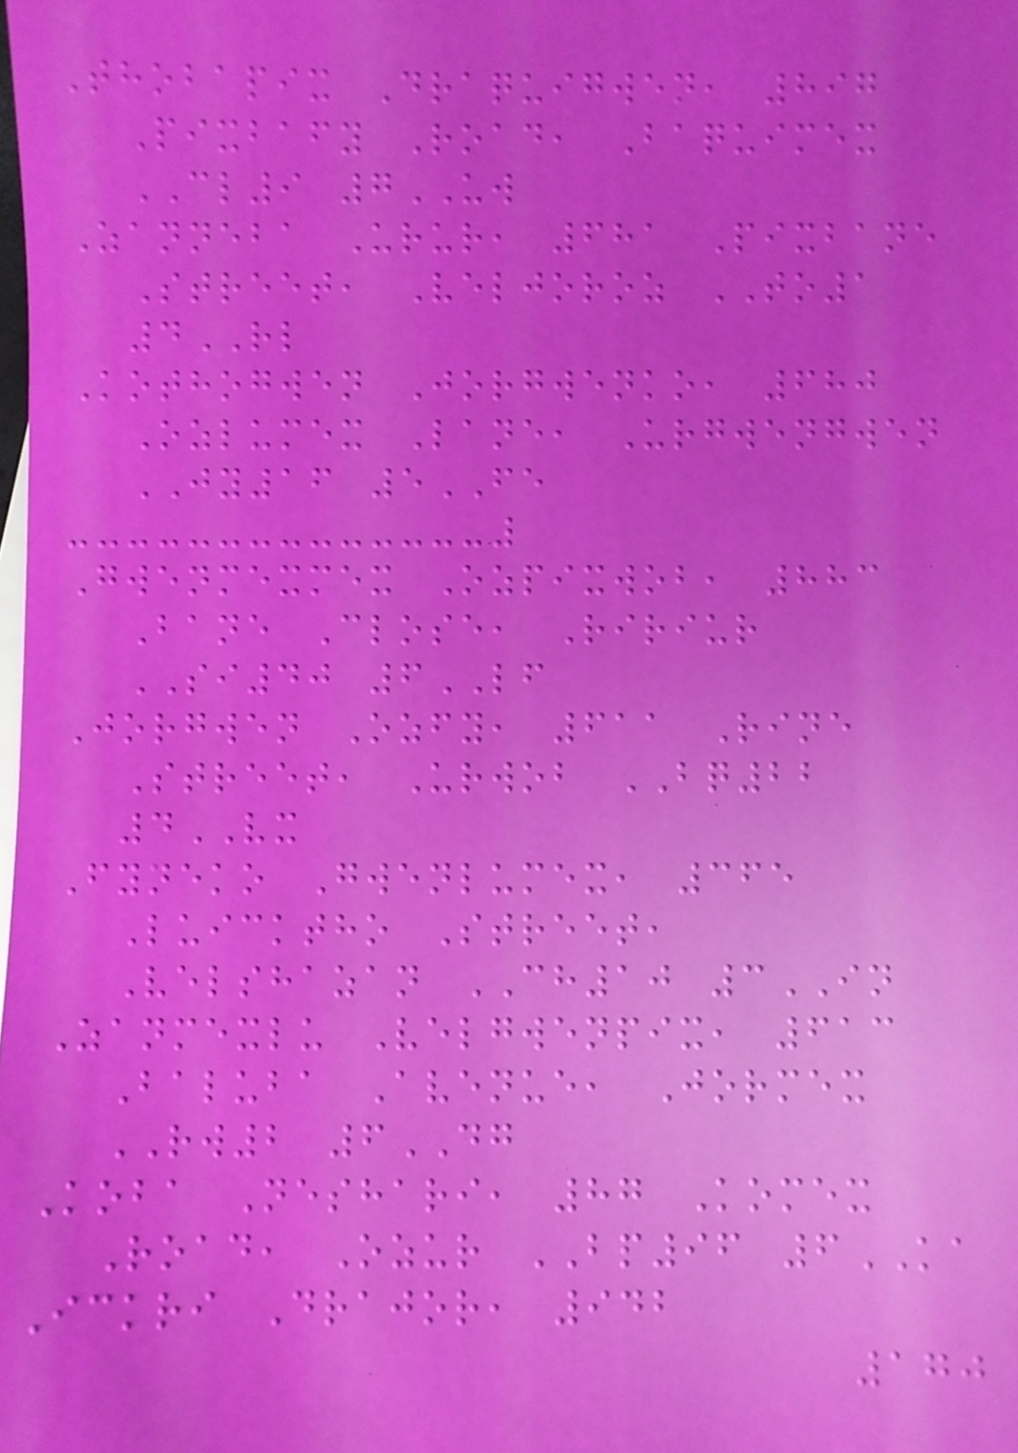Thobapix Draquigwen, 897
Pixbafy Road, Baquimex
CL9 7UW
Zanneba Urur, 681 Pixbane
Street, Veljoroz TO1
4RL
Kothogwen Jorgwenko, 680
Ozlumex Lane, Urgwengwen
JY16 5FE
Gwenmexmex Ozpixwob, 883
Bane Close, Ririur
SI40 6LF
Jorgwen Ozfy, 611 Rine
Street, Urwob BQ22
4VX
Fyneko Gwenlumex, 365
Luicktho Street,
Velshazan CH10 3IN
Zanmexlu Velgwenpix, 613
Baluba Avenue, Jormex
RW2 6DG
Koba Neshari, 87 Komex
Road, Ozur BP96 6KA
Ickri Drajor, 942
170
